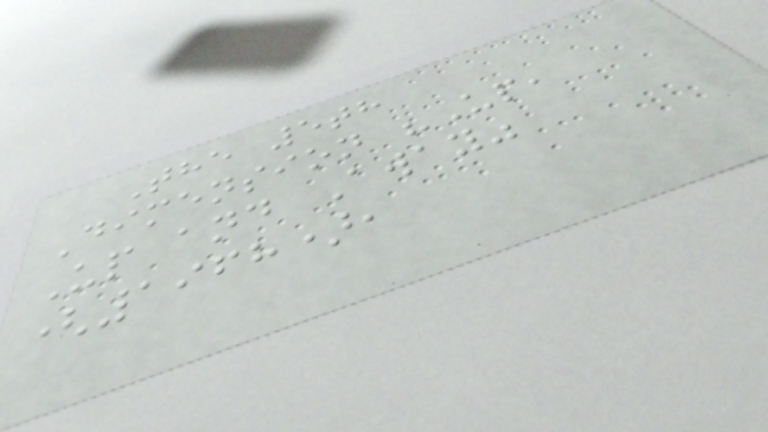The 5th
Dimension "Up,
Up and Away"
(1968),
